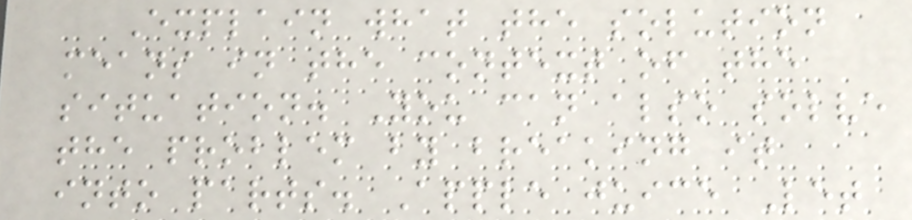Explain what the solution
means in the context of the
situation. You can also solve
the problem by breaking it
into parts. Apple juice Let
